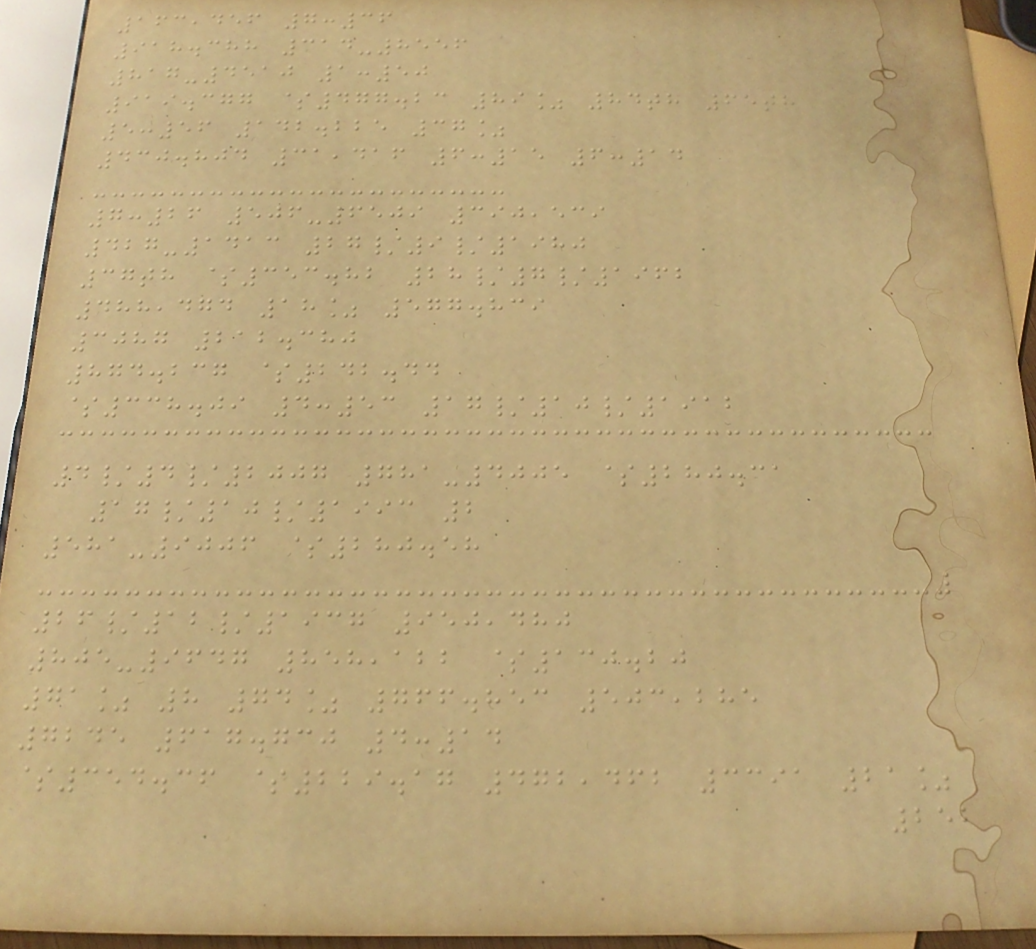163,456 7:36
918.388 314-8556
817-4510 1:50
919.377 $477.23 89% 84th 65th
5:56 142.225 37%
430.804 31,416 6:15 6:14
7:26 506-6509 390,539
427-1413 27/9/1980
37th $353.82 28/7/1962
488,474 18% 577.839
3087 212.380
874.237 $242.44
$338.09 4:53 17/10/1912
4/4/2007 781-4005 $280.31
17/10/1993 2
581-9006 $280.58
26/12/1937 950,480
805-9647 858,122 $130.20
71% 8 74% 766.853 503,285
7245 617.730 4:14
$354.36 $229.17 472,462 3391 21%
252
